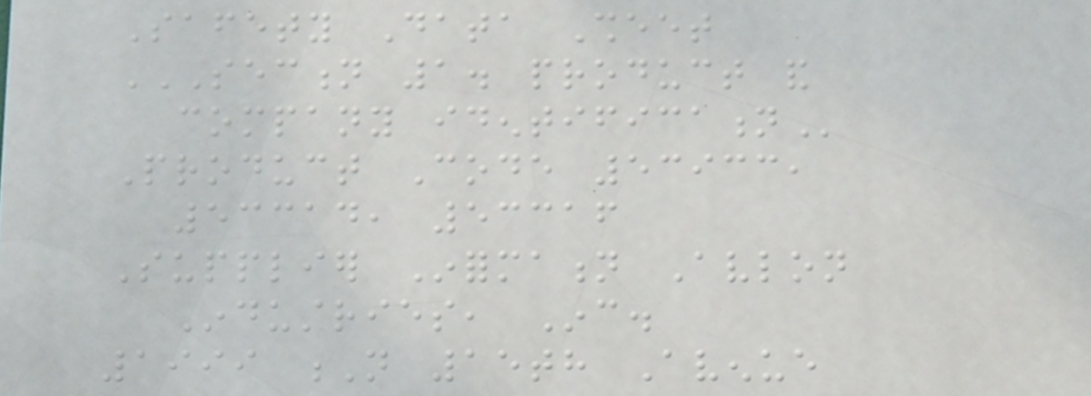Safety Data Sheet
SECTION 1. PRODUCT AND
COMPANY IDENTIFICATION
Product Code 53933,
53314, 53316
Supplier Information Avlon
Industries, Inc.
1999 N 15th Avenue
